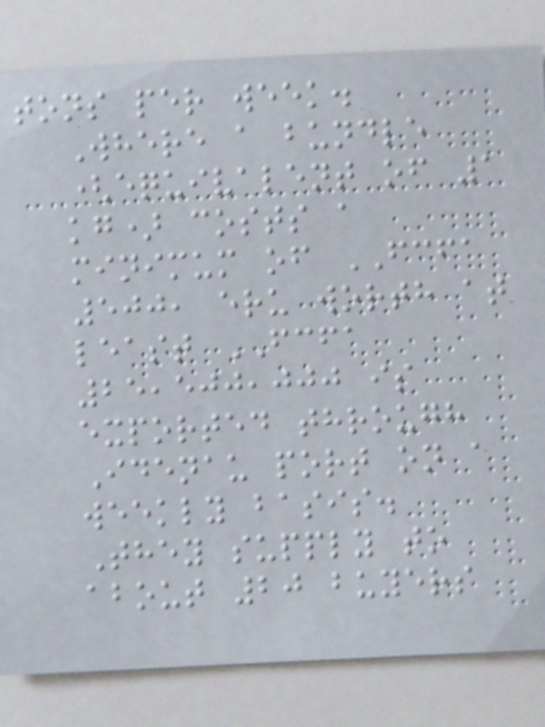tons per week.
Where a bundle
(equivalent of 1
kg) costs a
minimum of FCFA
500, eru worth at
least FCFA
25,500,000 is
exported through
Idenau port on a
weekly basis.
They supply to
about 20 buyers
